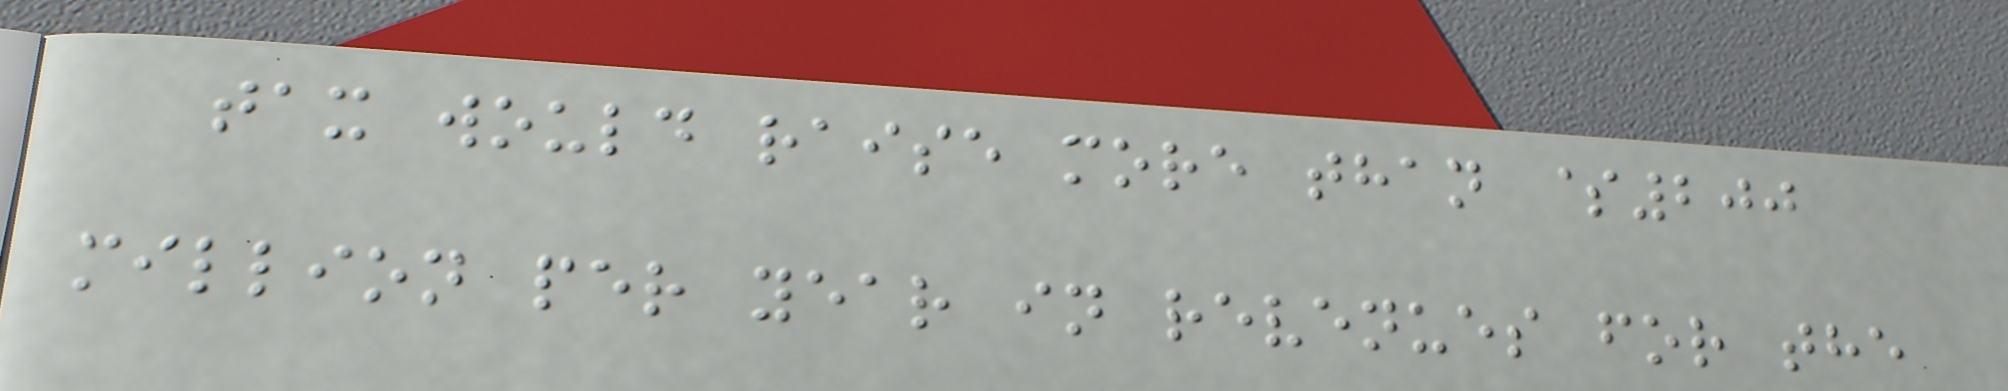tax would raise more than $200
million per year in revenues for the
